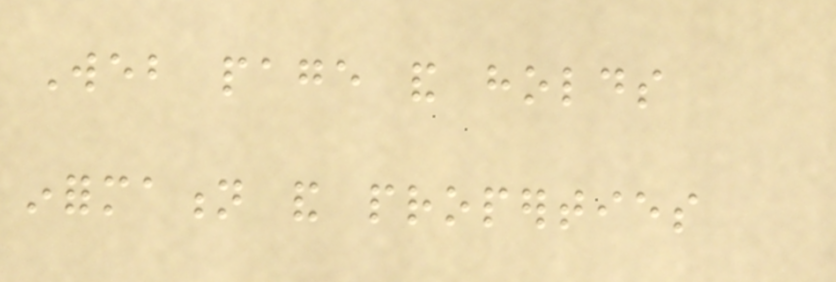Web page and holds
information and properties
